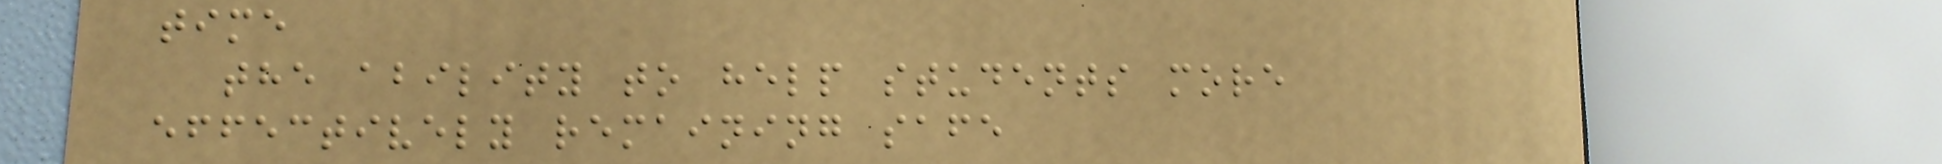time
the ability to help students more
effectively remaining safe
